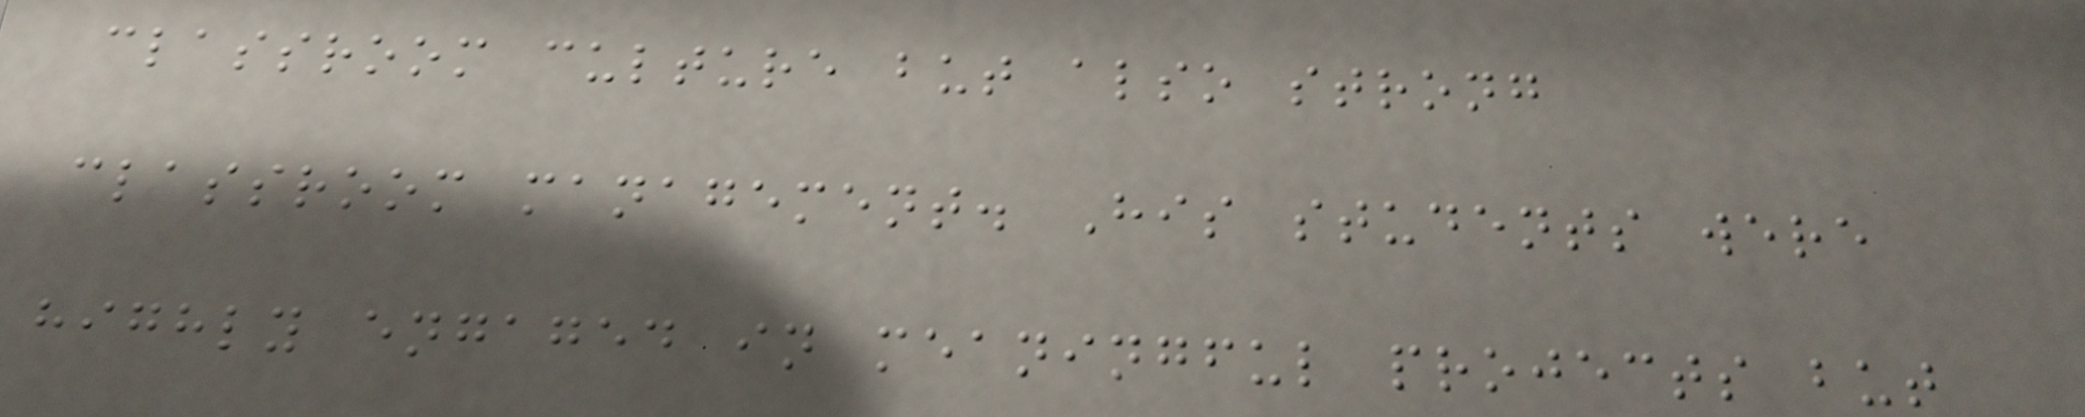classroom culture but also strong
classroom management. His students were
highly engaged in meaningful projects but
